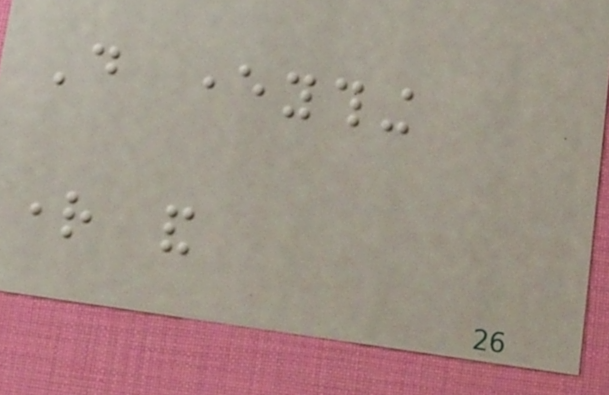Do everything
right and
